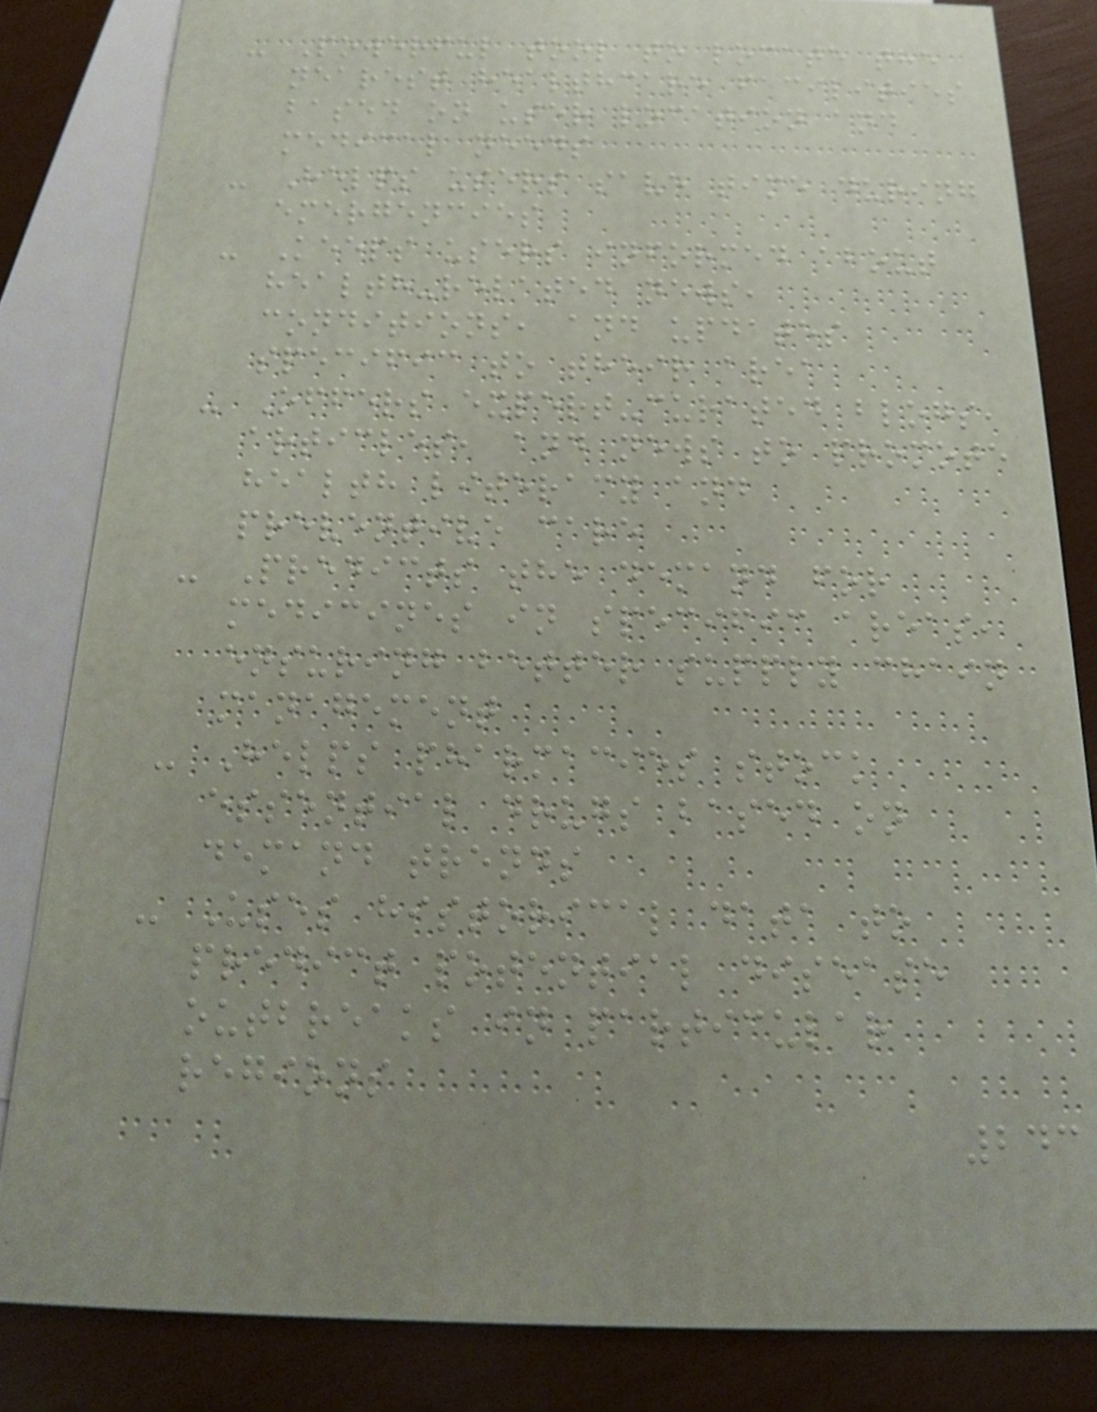- Powerful tool to locate the
nearest healthcare facilities
based on user location and
medical needs
- Helps users save time during
emergencies
- Keeps users informed about
health-related news,
conditions, and updates
specific to their area
- Offers expert-curated blogs,
articles, and news to promote
health literacy and
preventive care
- Predicts the demand for
medicines in specific areas,
ensuring better supply chain
management
- Helps pharmacies stock
essential drugs based on
demand trends
- Uses historical data to
predict potential disease
outbreaks in particular
regions
243
